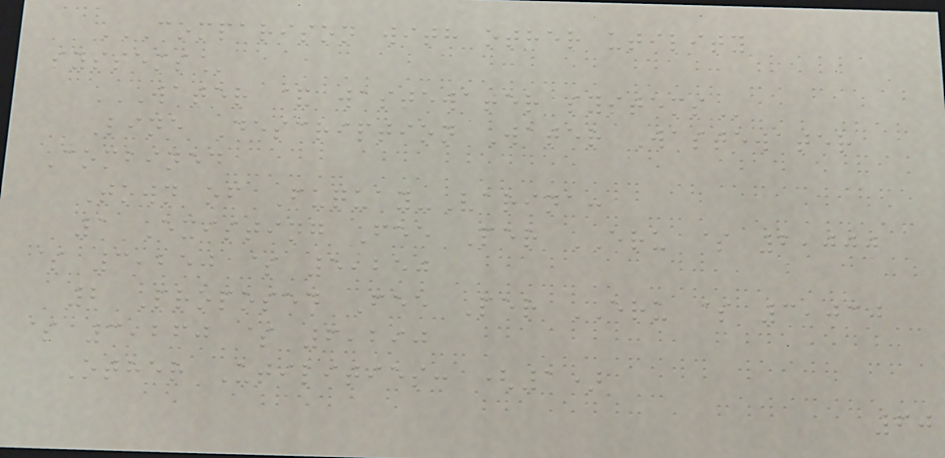COMPARISON WITH OTHER UTILITY
SYSTEMS
WATER & WASTEWATER SYSTEMS
Line Description Water Wastewater
Combined
Town of Fuquay-Varina:
1 Existing Fee Per ERU $ 2,000
$ 3,250 $ 5,250
2 Proposed Fee Per ERU $ 3,030
$ 3,260 $ 6,290
Other Utilities: (1)
60
